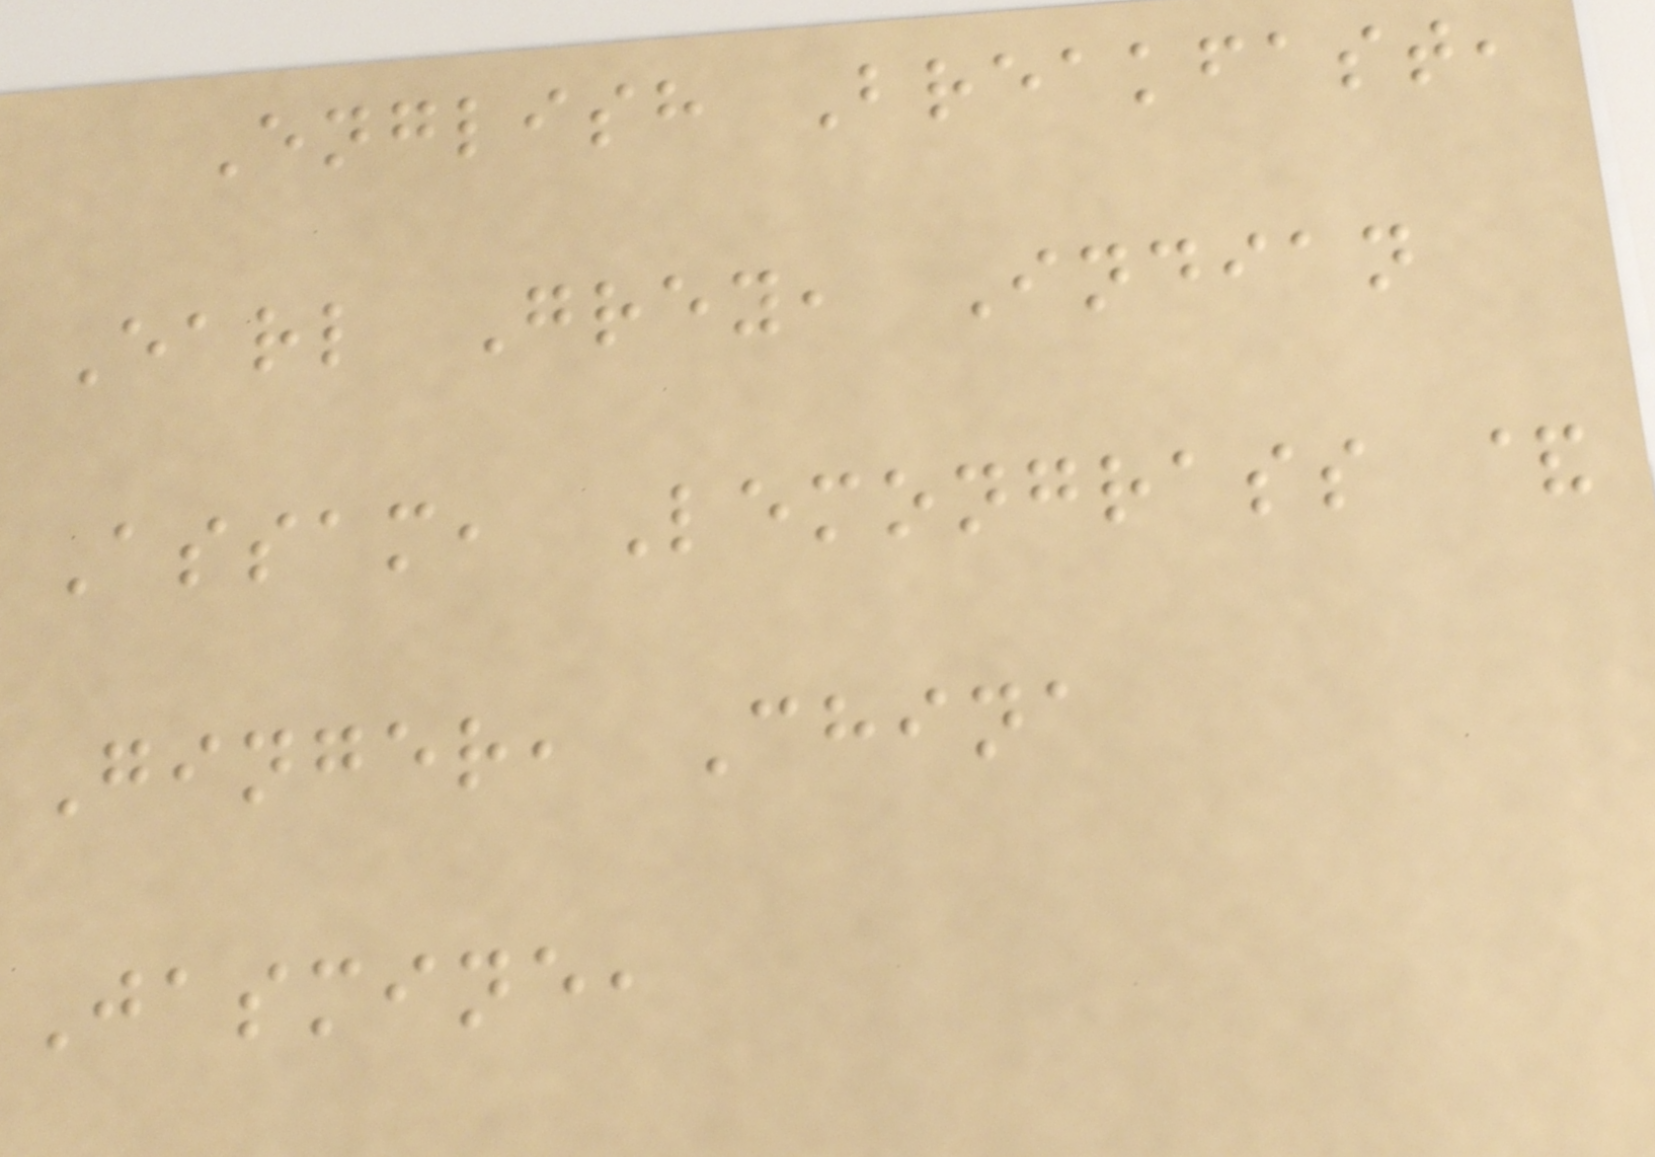English Breakfast,
Earl Grey, Indian
Assam, Lemongrass &
Ginger, China
Jasmine,
